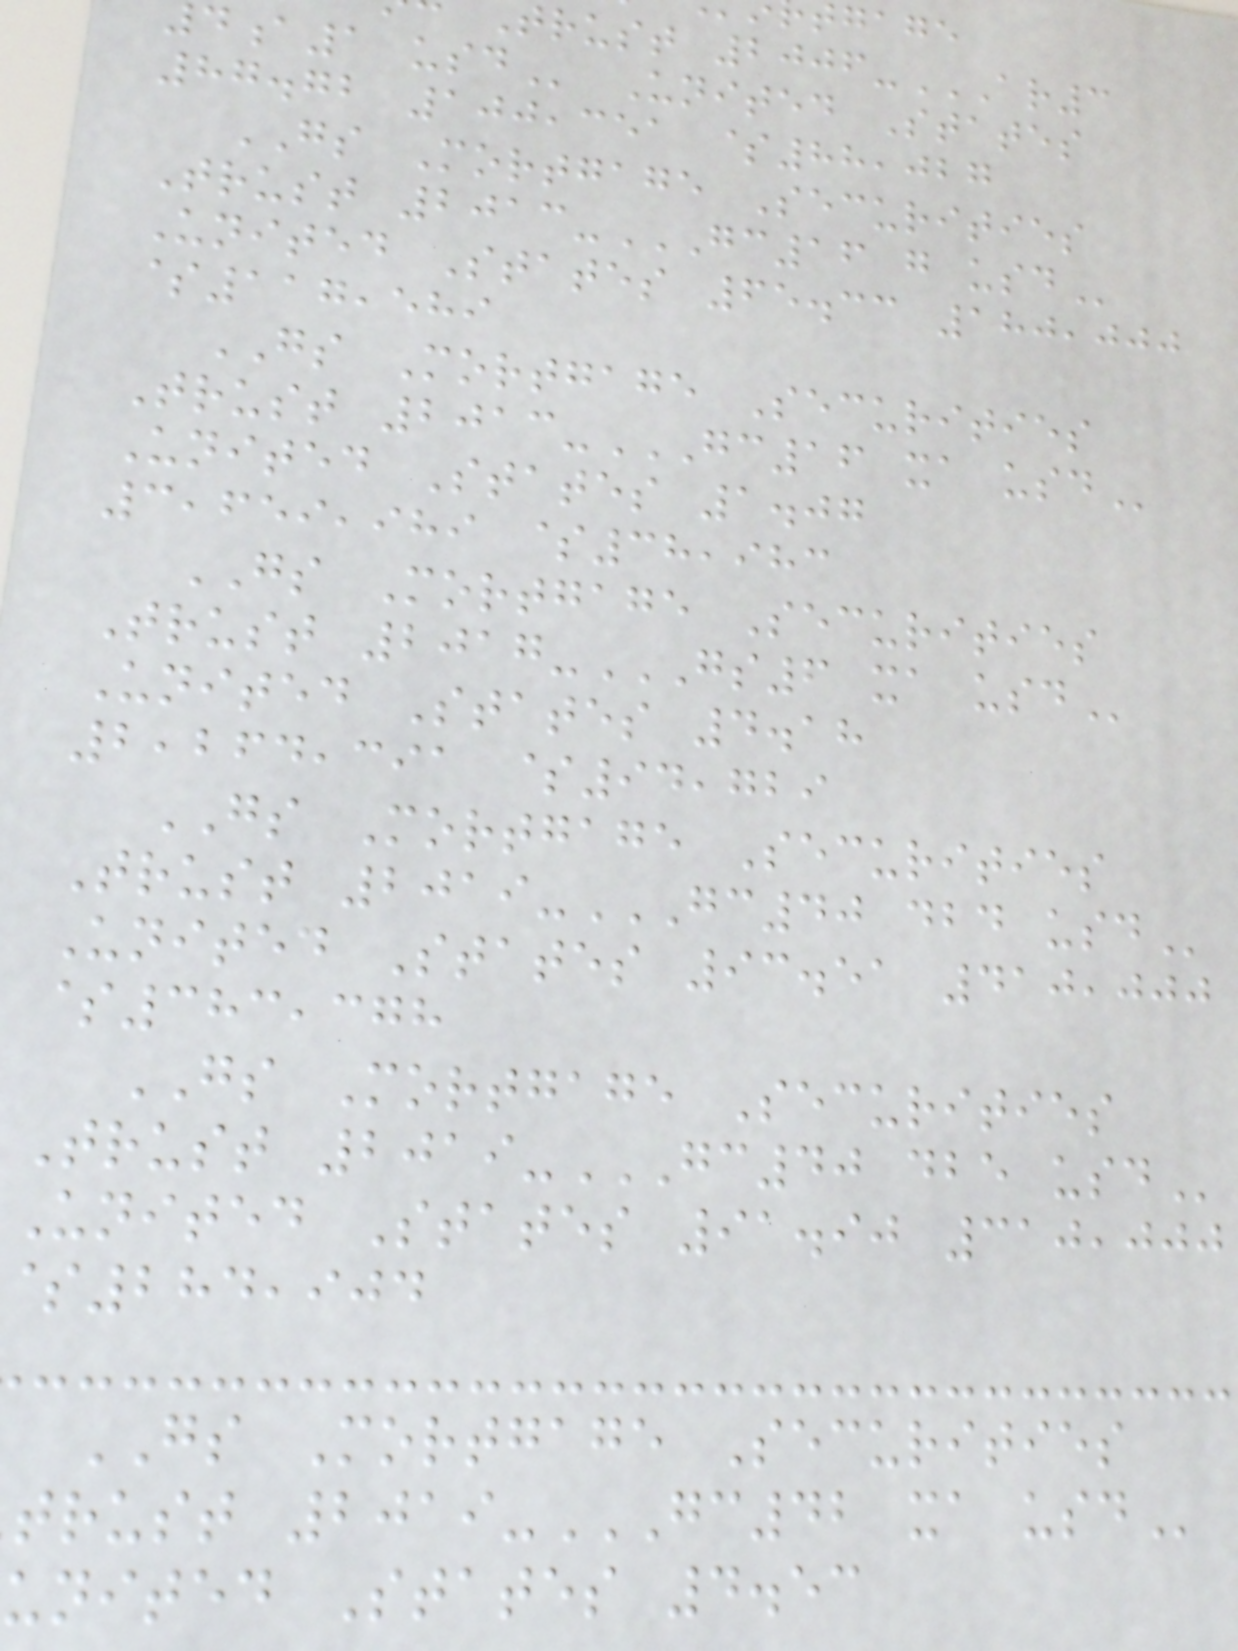87.72 100,351 $88,027
GS Mortgage Securities
Trust 2013-GC16 G USD
United States 65.33 180,000
$117,589
GS Mortgage Securities
Trust 2013-GC16 XA USD
United States 1.07
3,659,989 $38,983
GS Mortgage Securities
Trust 2017-GS6 XA USD
United States 4.18
2,264,391 $94,729
GS Mortgage Securities
Trust 2019-GC40 DBD USD
United States 93.51 410,000
$383,378
GS Mortgage Securities
Trust 2019-GC40 DBE USD
United States 91.90 310,000
284,904
GS Mortgage Securities
trust 2019-GC42 XA USD
united States 4.53
